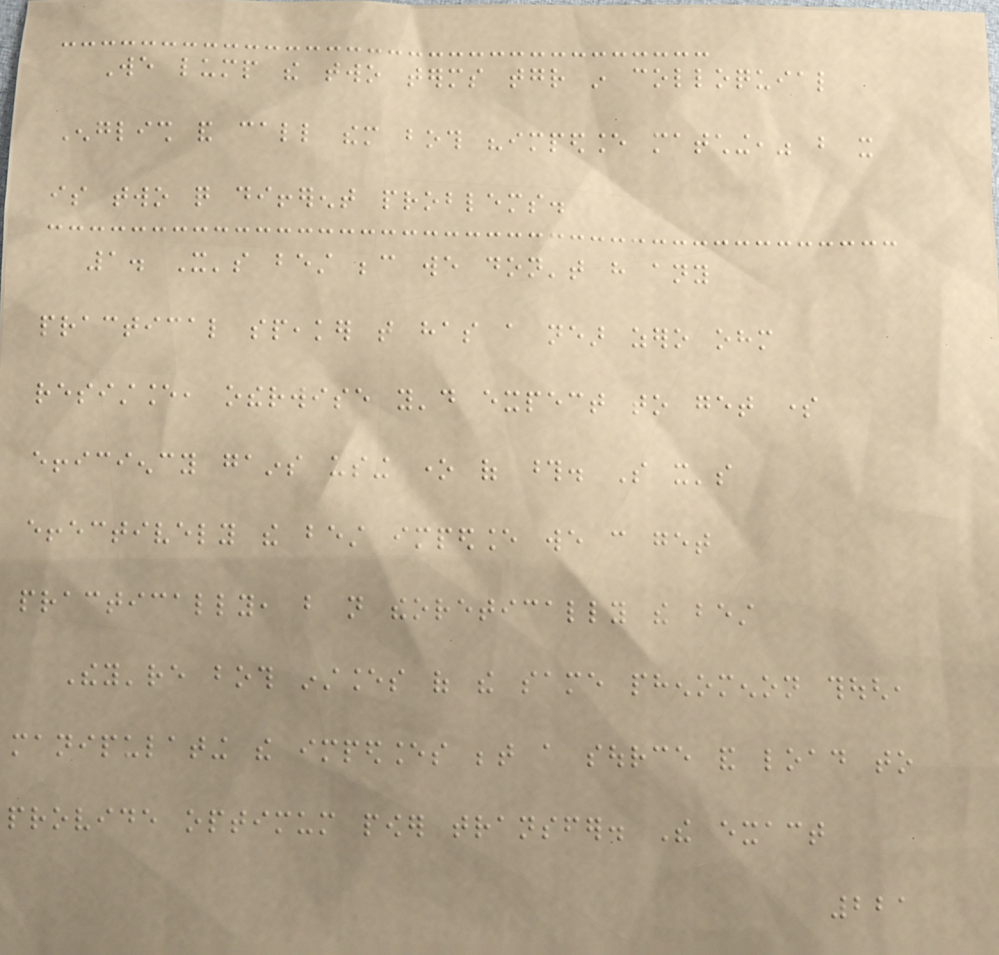We lump the two terms together in colloquial
English and call them both "impedance matching," but it
is two quite different problems.
1. It's best because we don't have any
practical speaker that has a near zero ohm
resistance, otherwise you'd expect to get some
efficiency gains using one of those. So it's
effectively the best impedance we can get
practically, but not theoretically the best
They're both instances of the same phenomenon though,
manipulating the impedances between a source and load to
provide optimum power transfer. The exact
221
